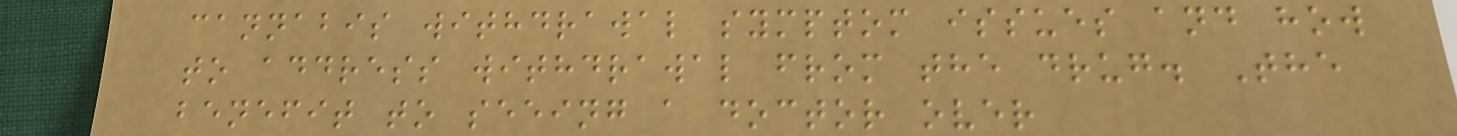cannabis withdrawal symptom issues and how
to address withdrawal from the drug. The
benefit to seeing a doctor over
